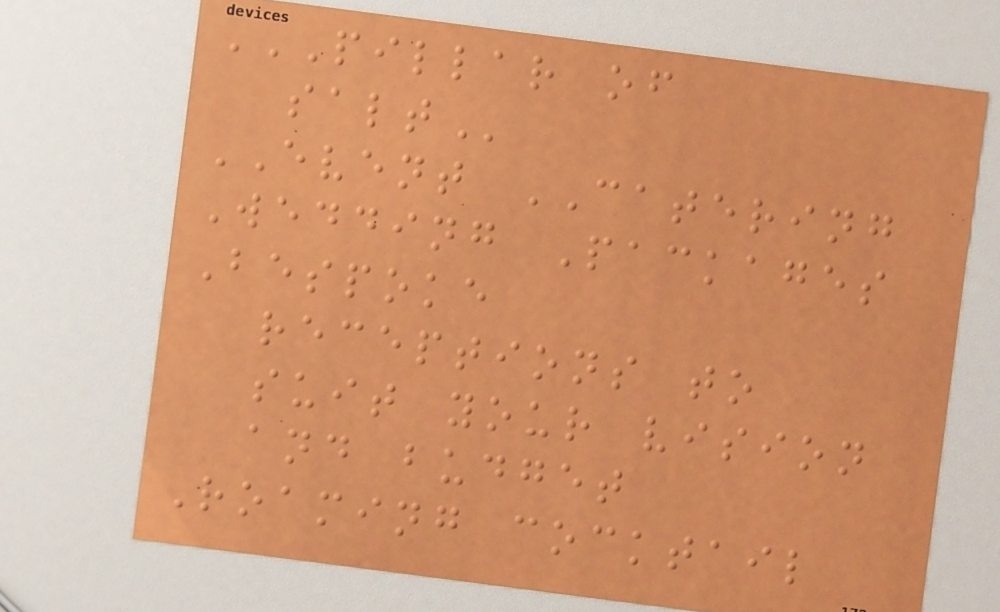PILLAR OF
SALT
EVENT CATERING
Wedding Packages
Bespoke
receptions to
suit your vision
and budget
Roaming cocktail
